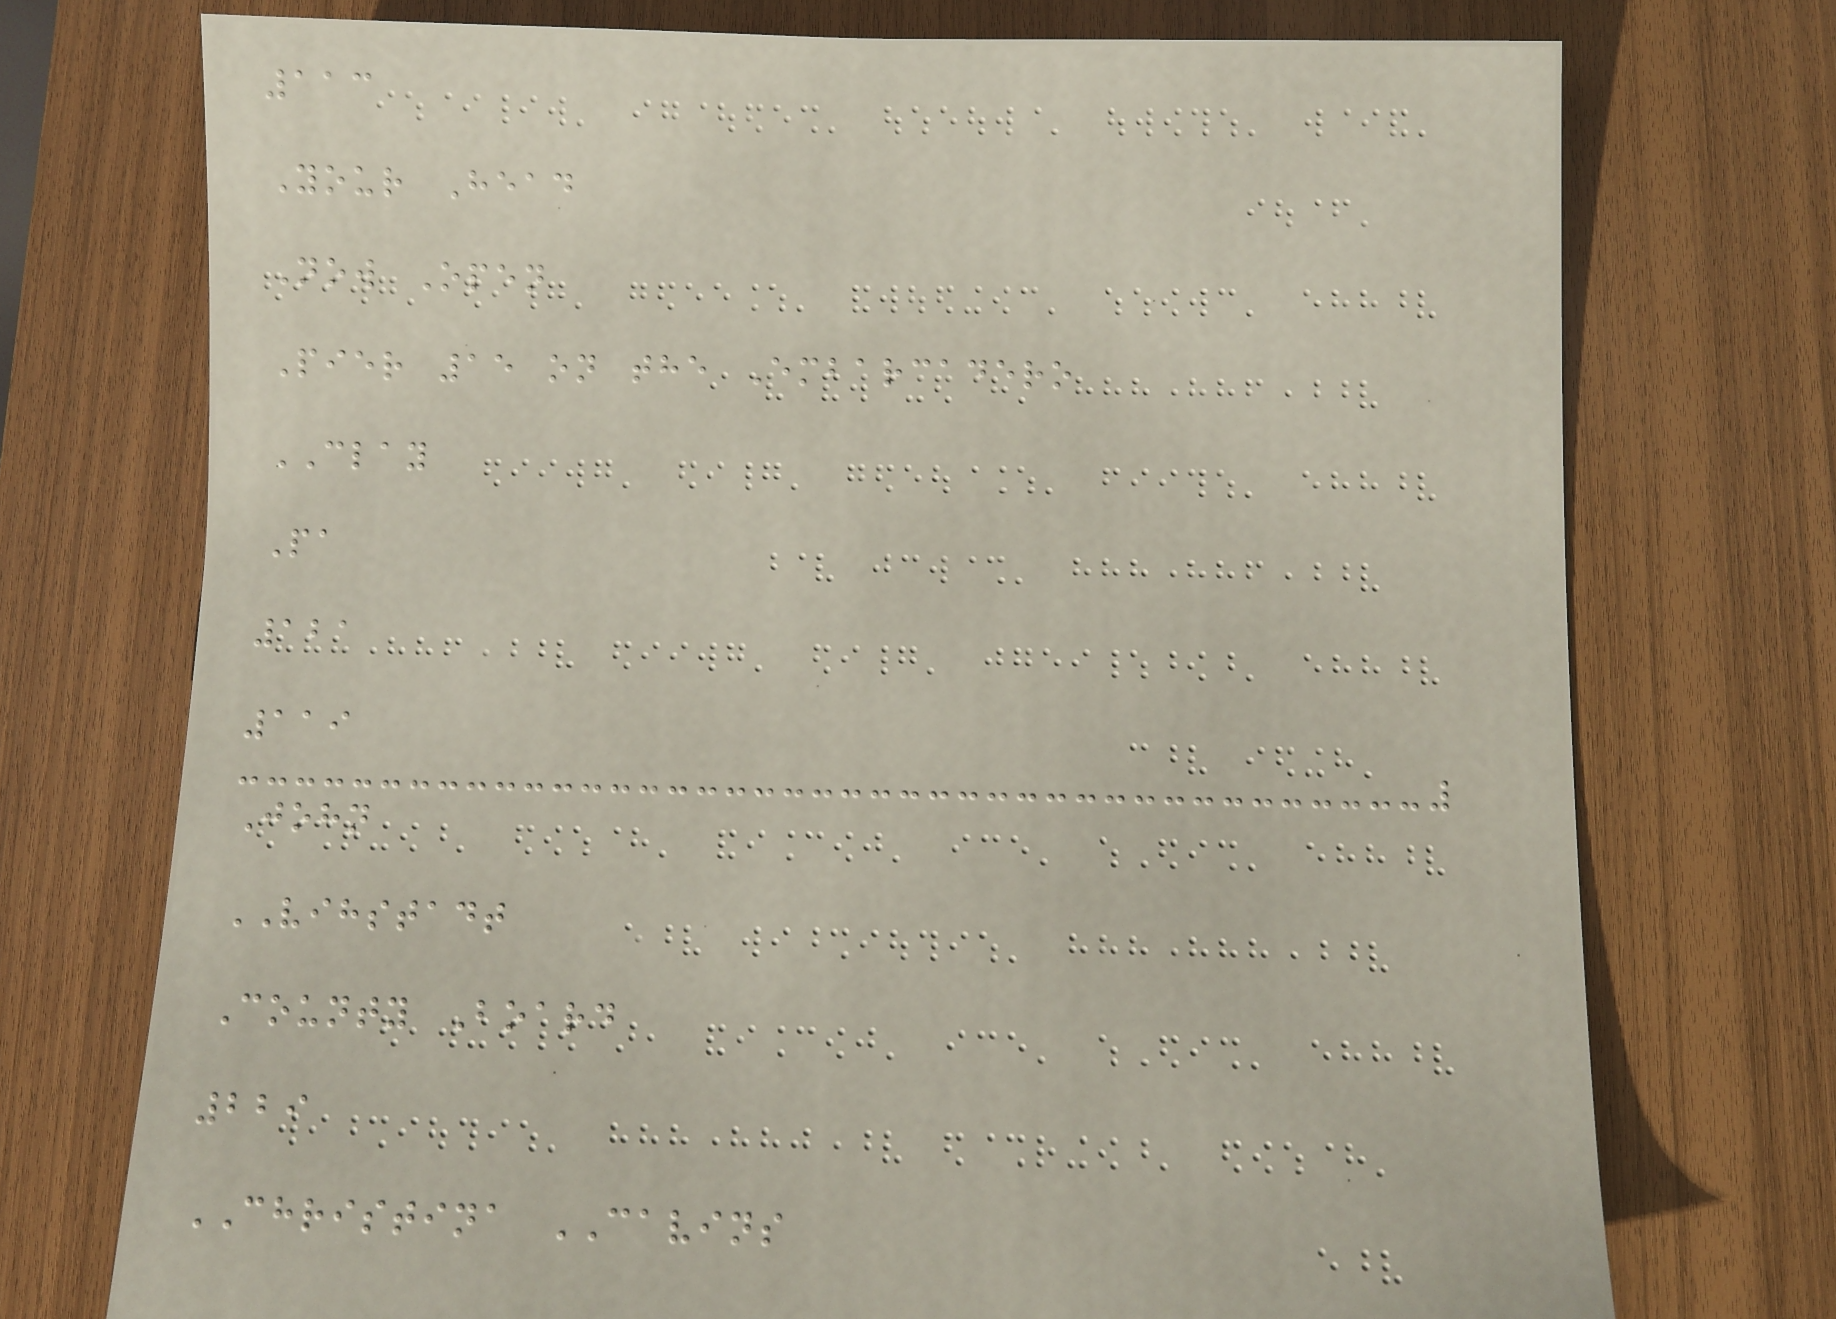113
Your Head
Now Open
Pier 15 on the Embarcadero
CLAY
Pa
121
119
John
VIHSTADT
County Board
229
CHRISTINA CAVINS
